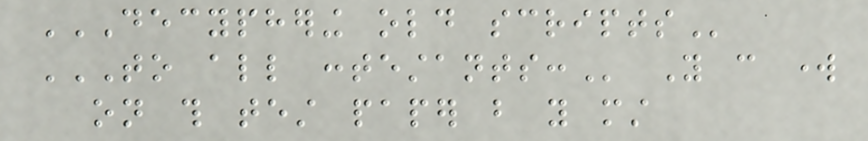DECYPHERING OLD SCRIPTS
TO ALL CONTESTANTS: You can work
on this test paper but you must
